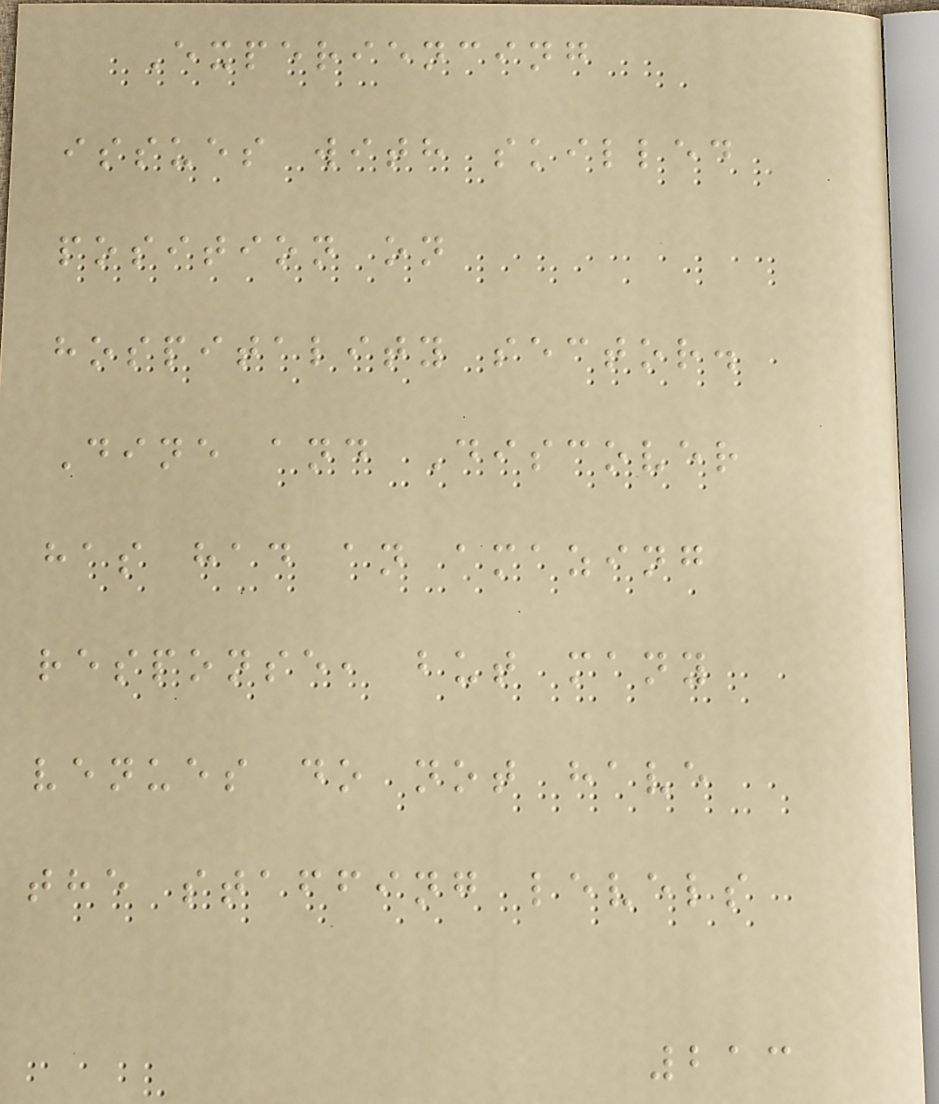Experiencing
issues with skilled
position on
hospitality sector.
Dine and Discover
has had an amazing
response, but many
venues do not have
the staffing levels
213
